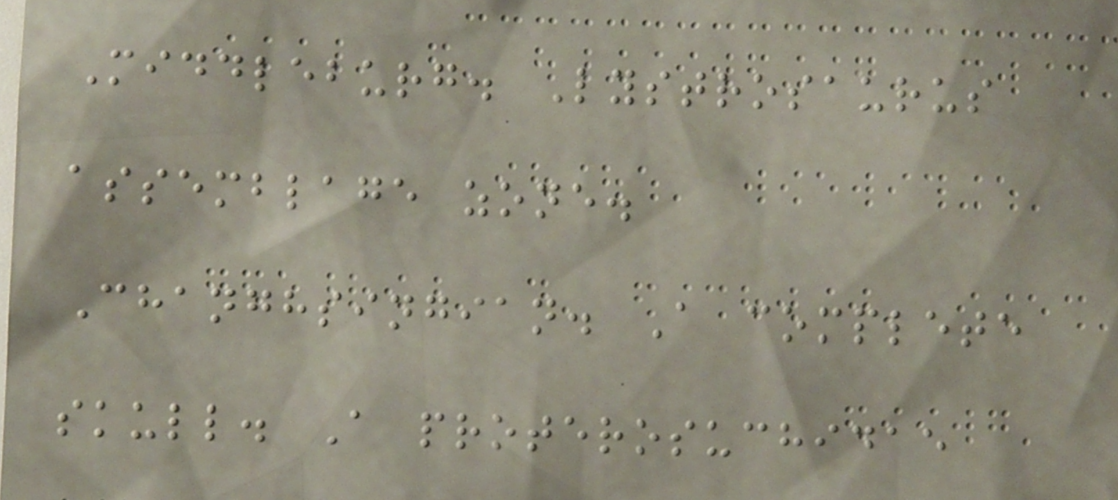Middleburg. Lystrosaurus
assemblage zone.
Changhsingian. A complete
skull. A proterosuchidae
